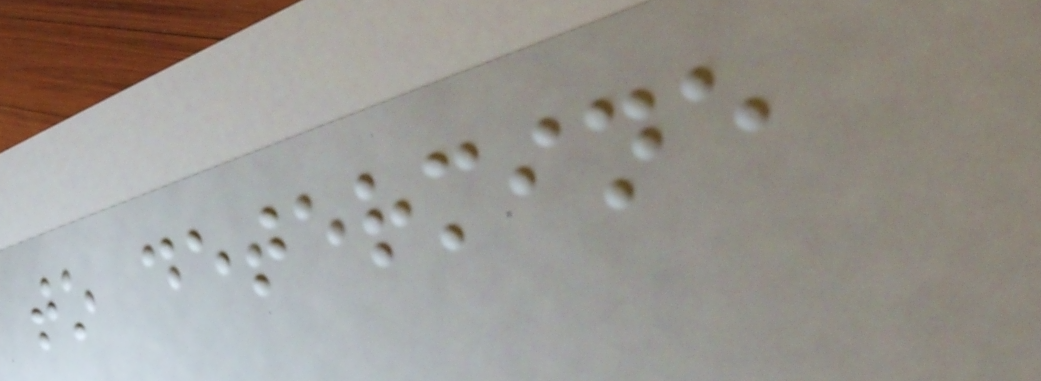to determine
